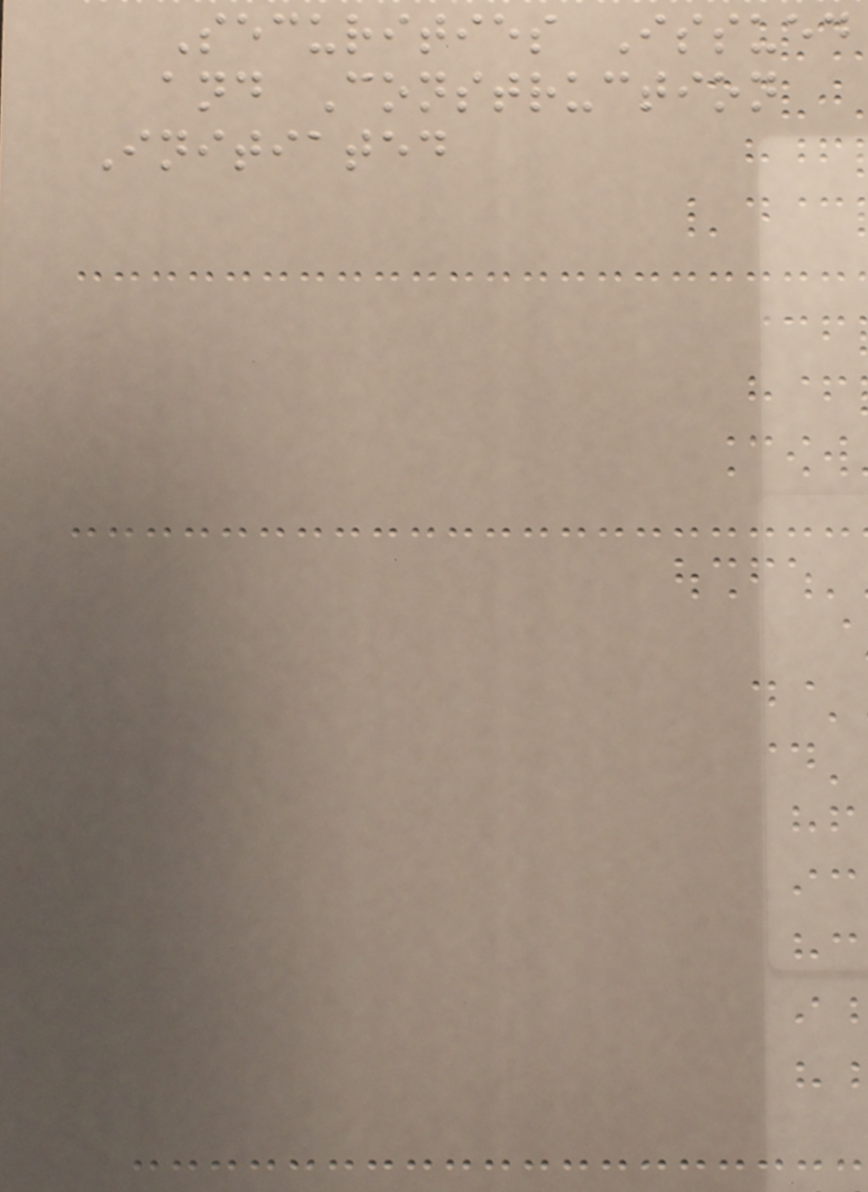Securities Issued
and Construction
Initiated
